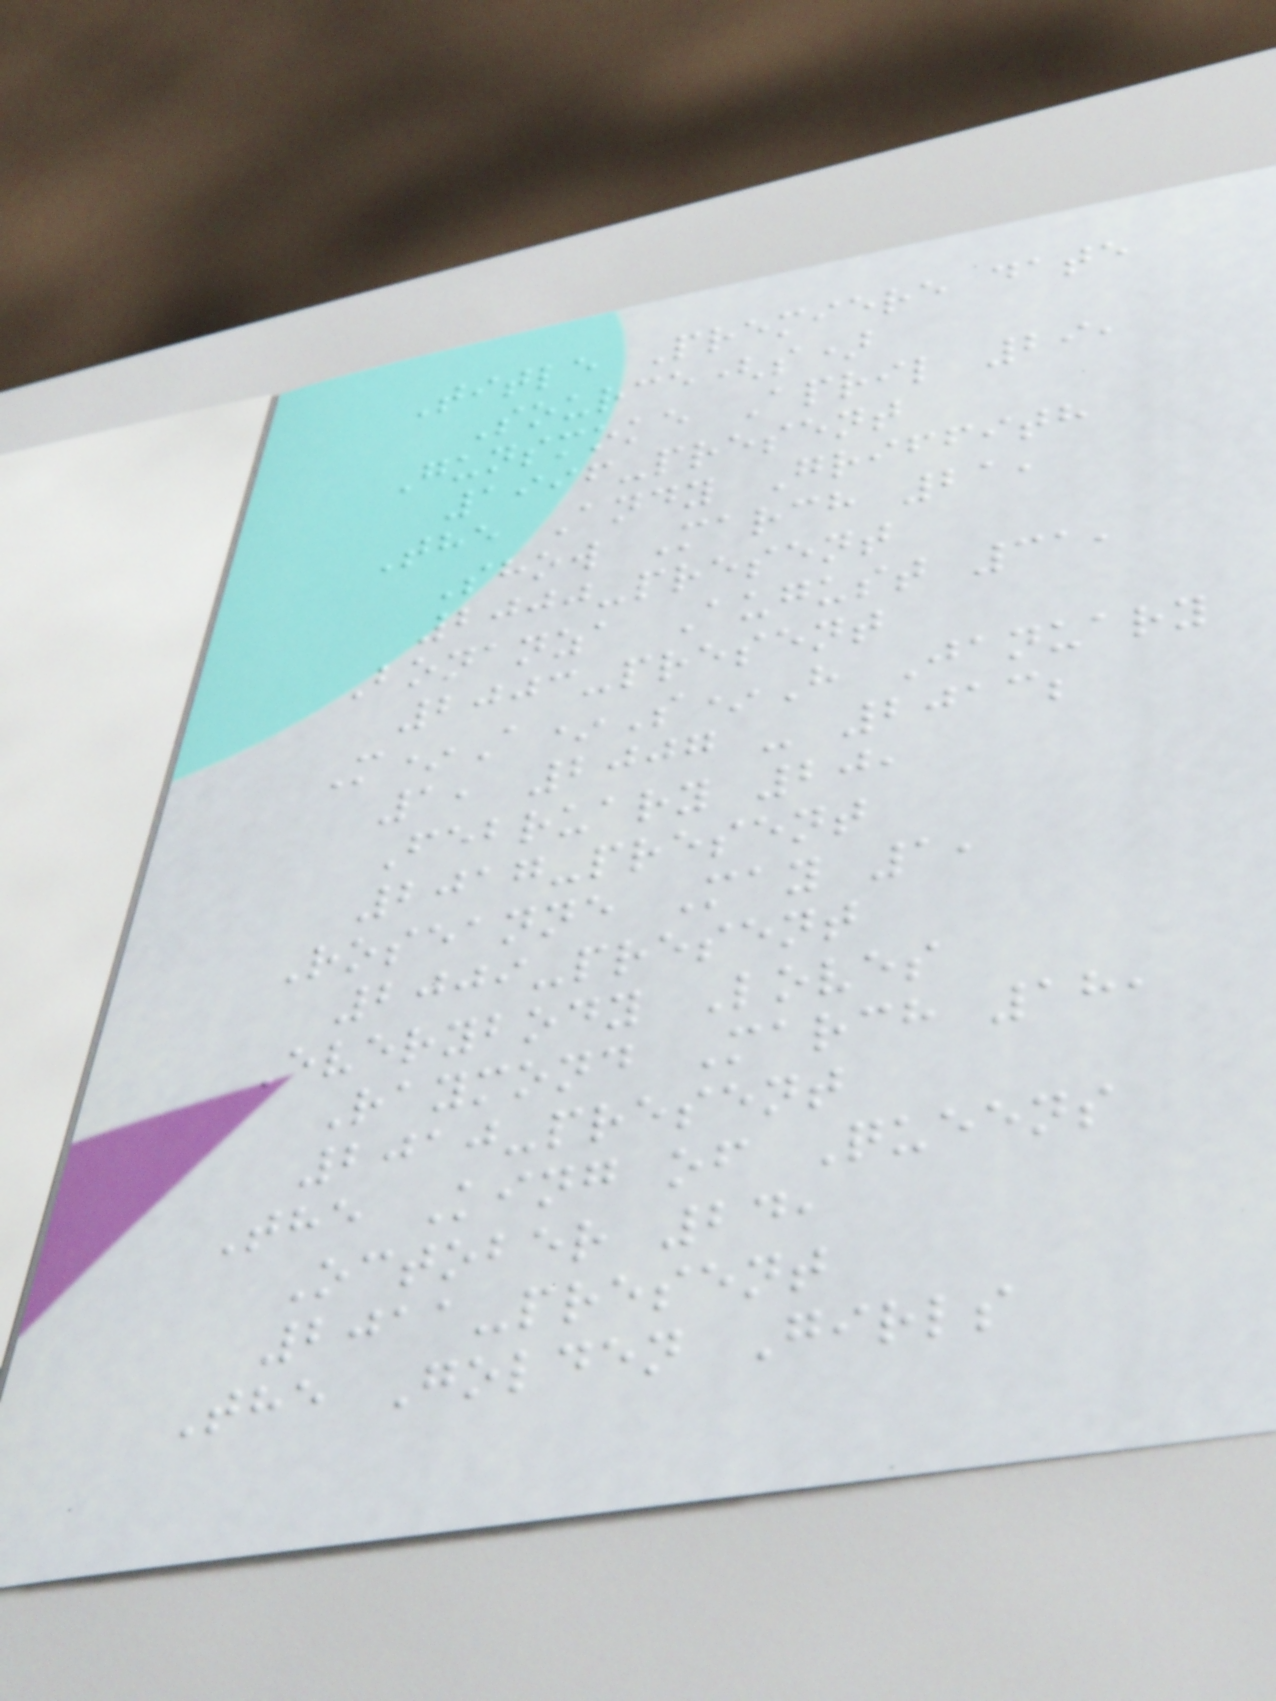Title Premiere date
Source(s)
Gunsmoke April 29,
1996-present
The Andy Griffith
Show March 21,
2000-present
Bonanza August 31,
2003-present
M*A*S*H January
1, 2007 - 2013;
February 20,
2017-present
Roseanne May 1,
2009-present
Everybody Loves
Raymond March 18,
2010-present
The King of Queens
October 24,
2011-present
The Golden Girls
